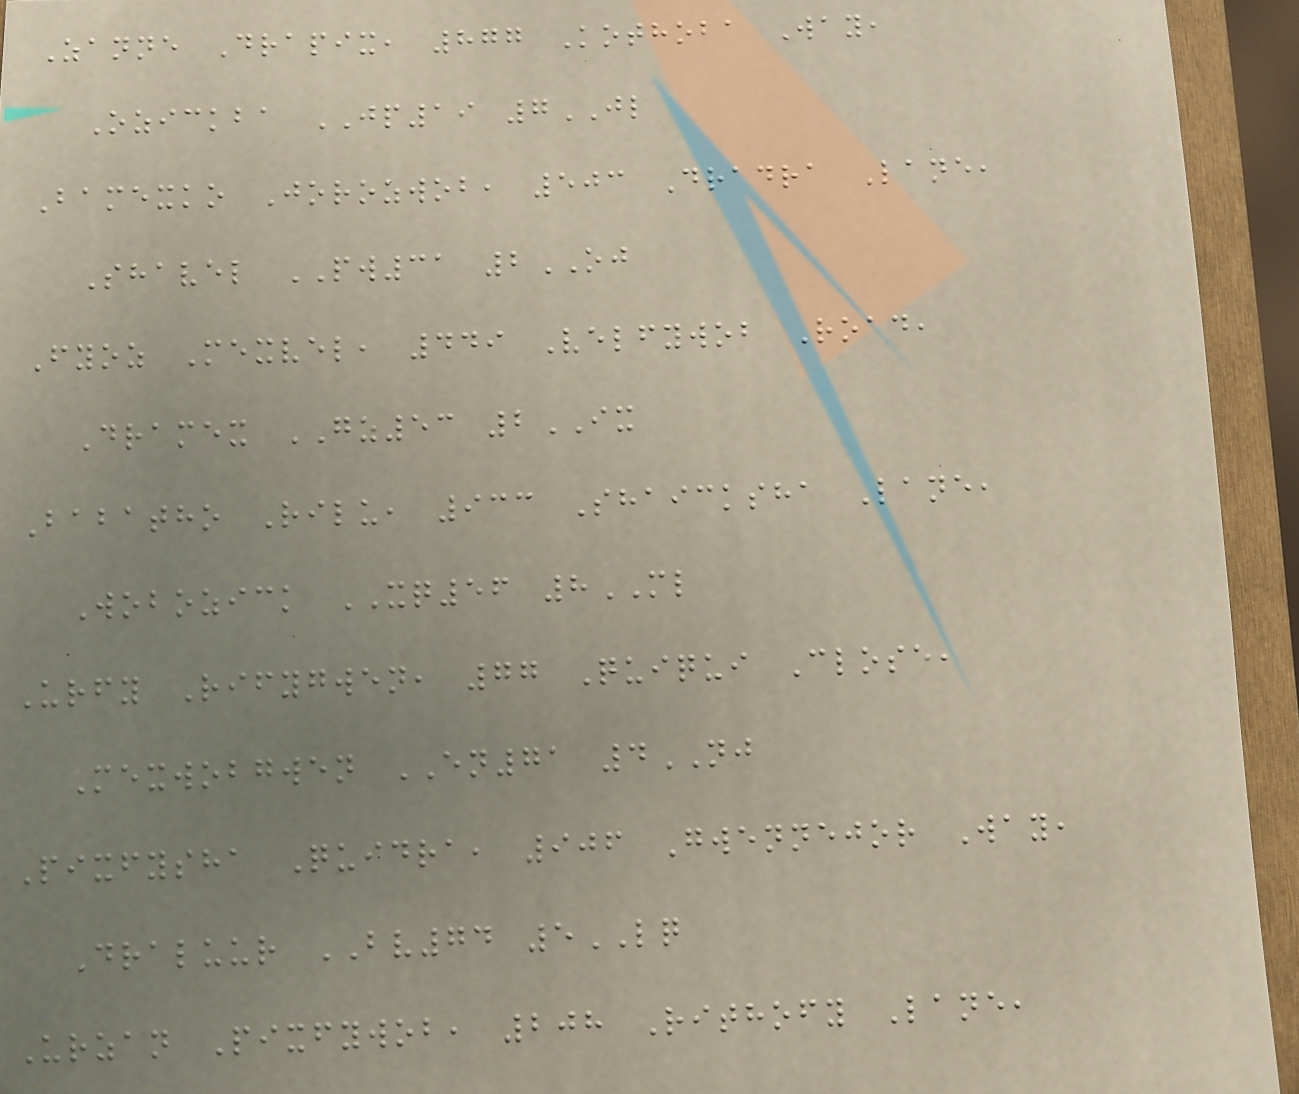Zanne Drapix, 877 Kothoba Way,
Ozickba JP19 7JL
Bamexko Jorozwob, 503 Dradra Lane,
Shavel PW31 2OJ
Fyoz Mexvel, 449 Velfywob Road,
Dramex GZ53 2IX
Babatho Rilu, 933 Shaicksha Lane,
Wobozick XQ56 8ML
Urfy Rifygwen, 77 Quiqui Close,
Mexwobgwen EN71 4NJ
Pixfysha Quidra, 906 Gwennejor Way,
Draluur BV74 5LQ
Urzan Pixfywob, 208 Rithofy Lane,
